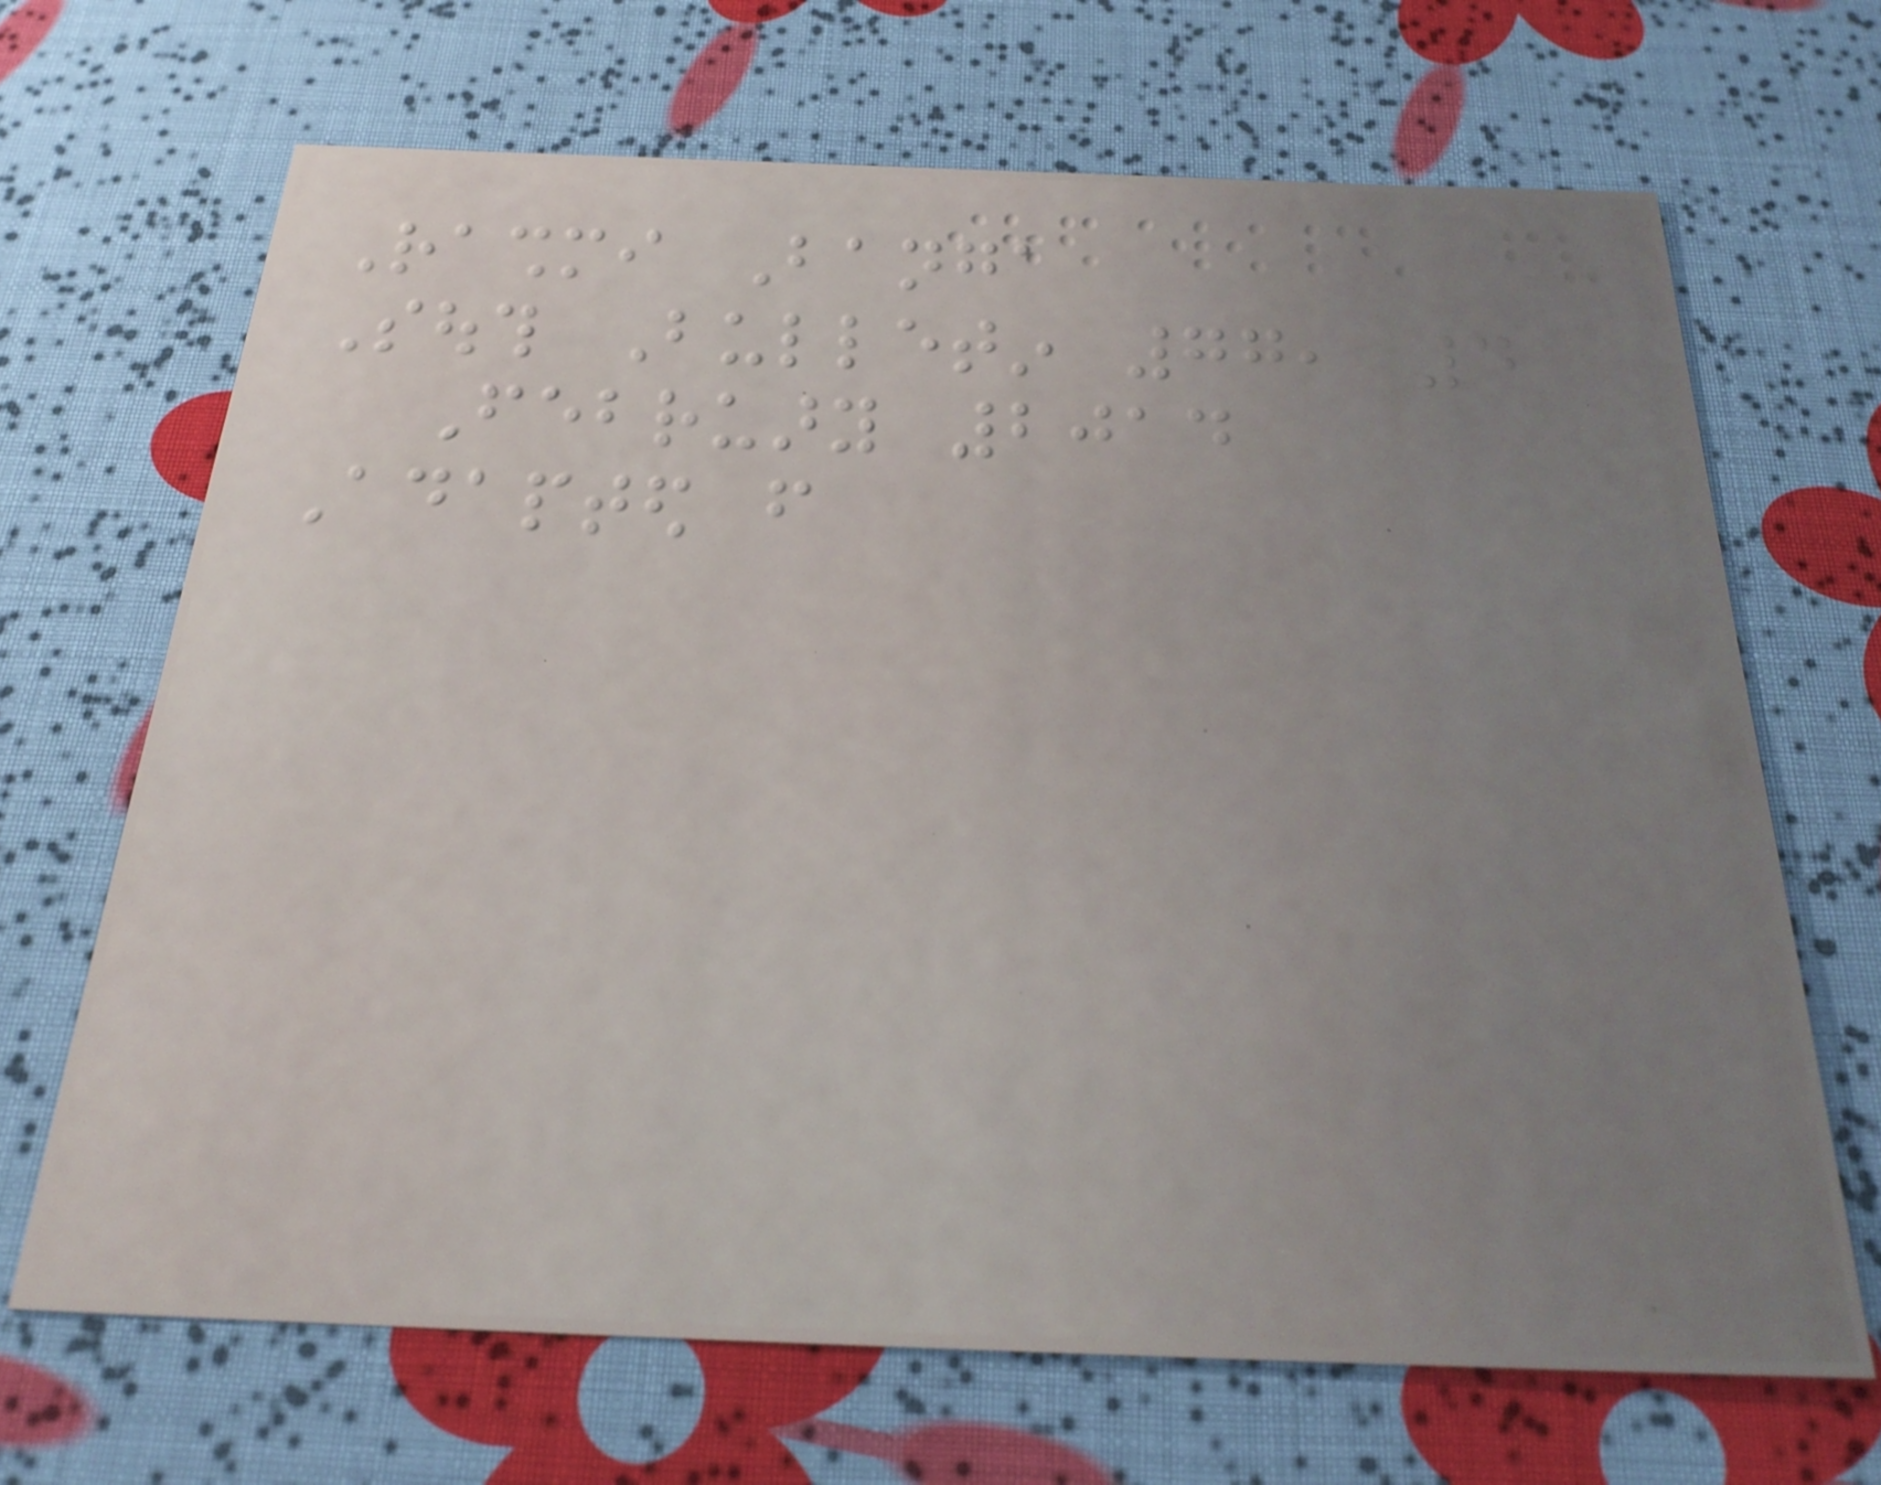Rashmi Banga
South Bulletin 77, 4
February 2014
Adapted from
